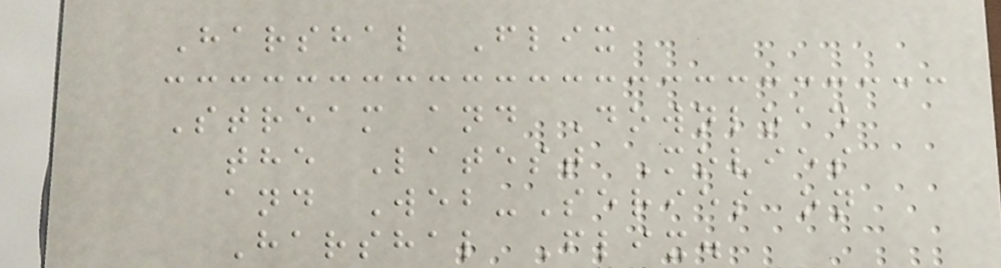Harshal Flix
Stream and Download
the Latest Movies
and Web-Series on
Harshal Flix.
